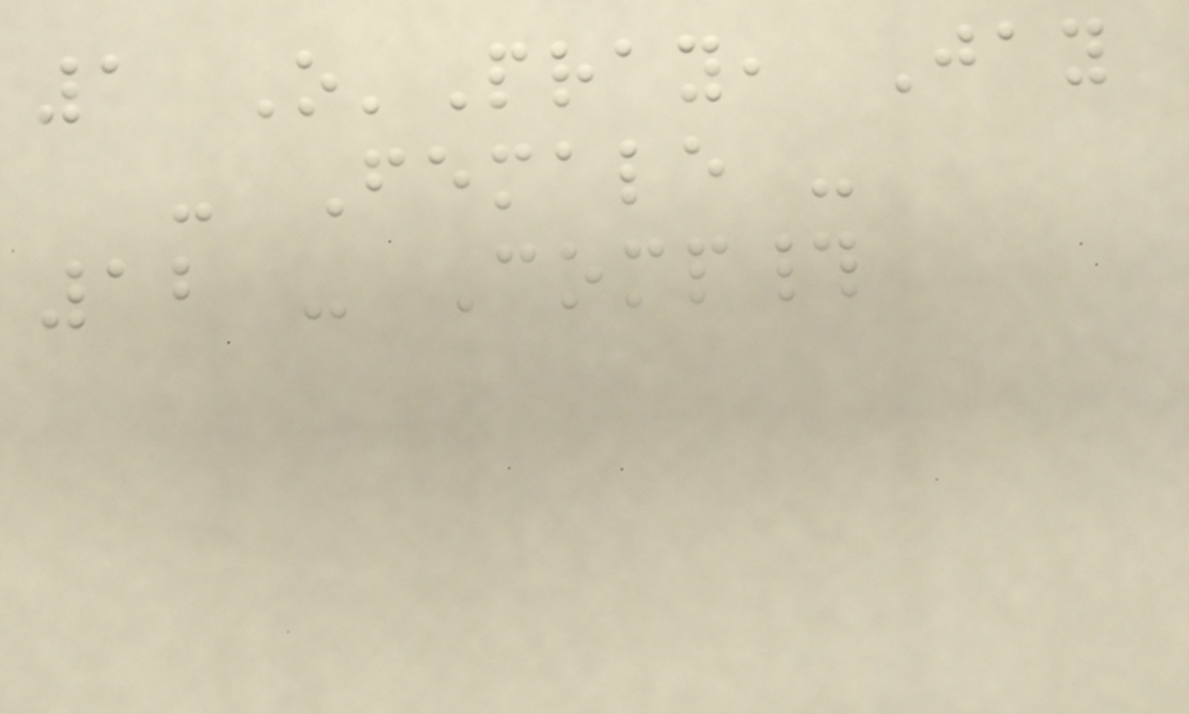1 O'Pray, Jay
- Female -
12 - Comp#
